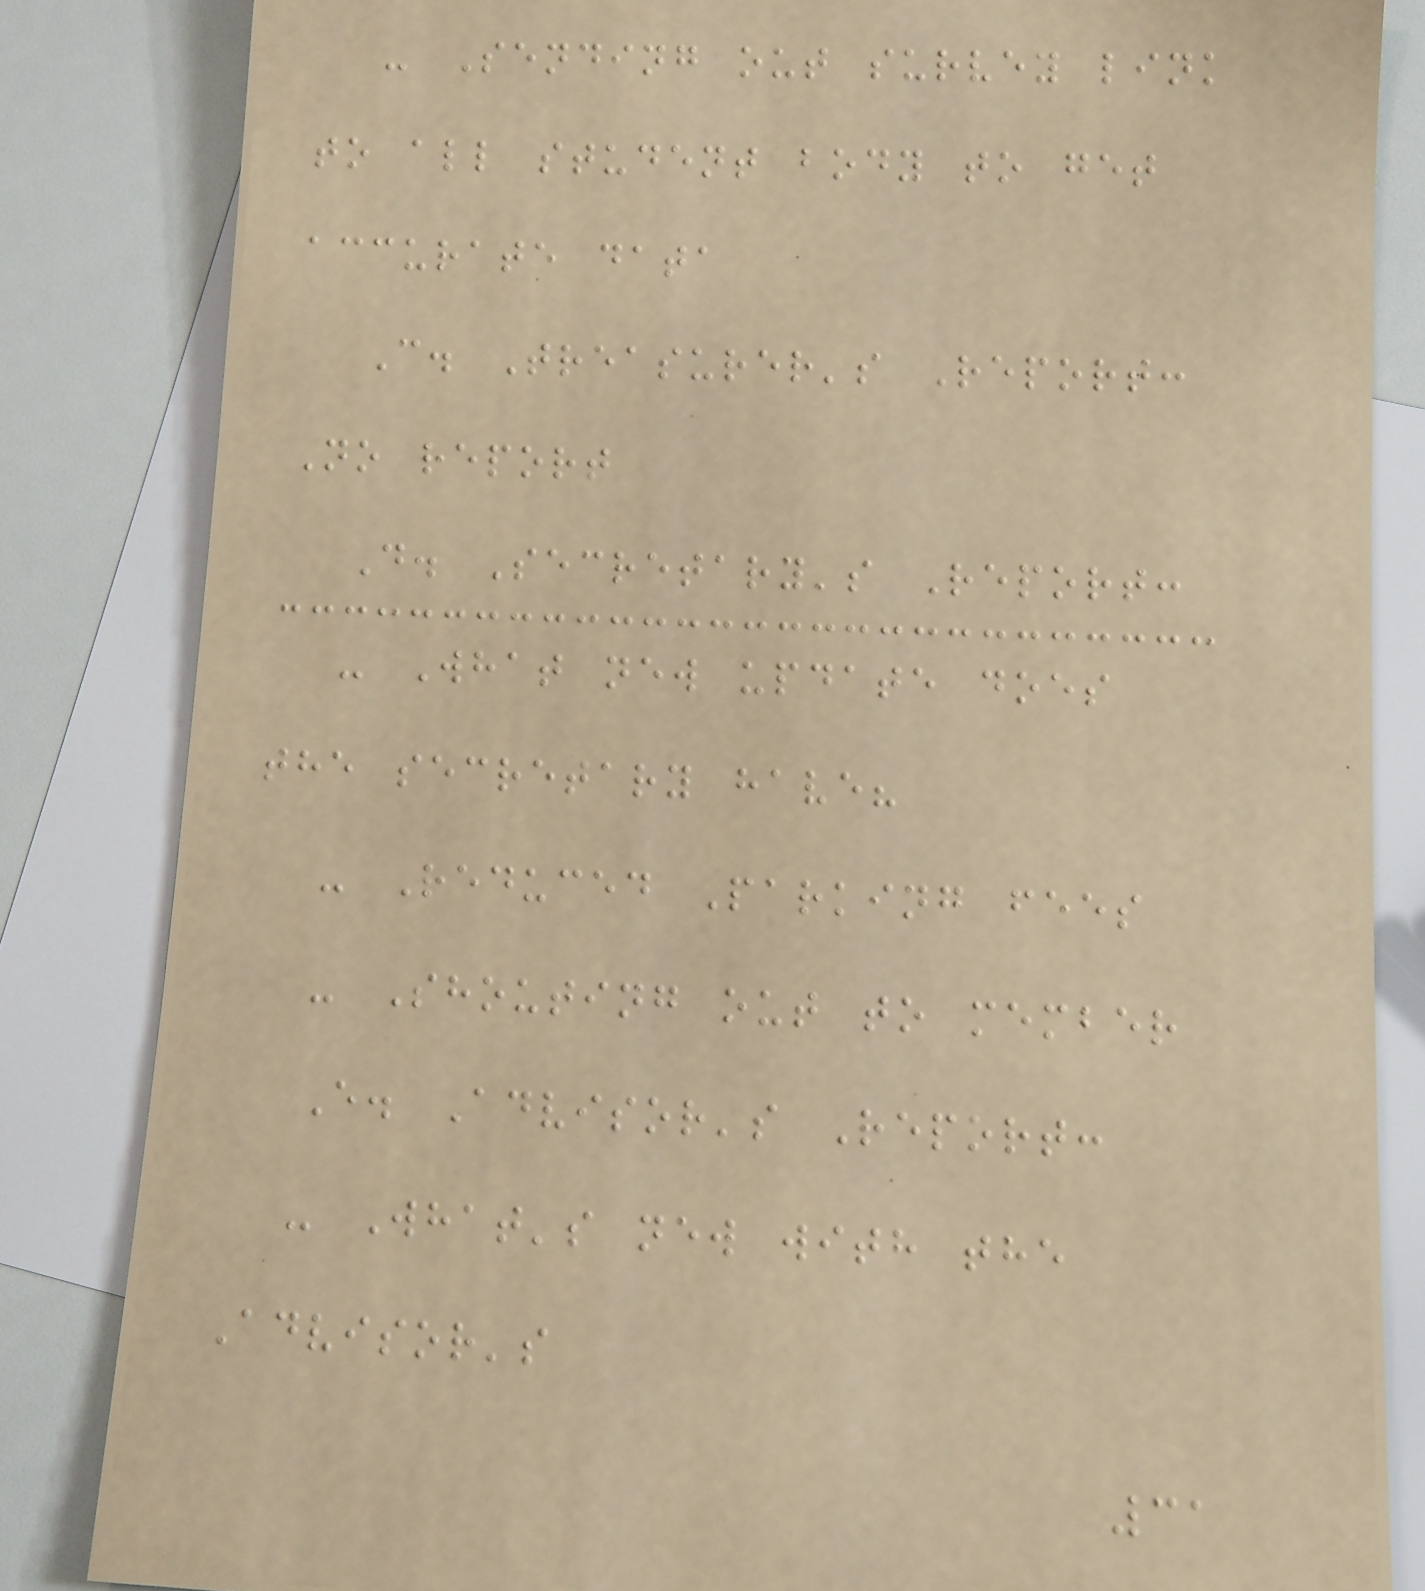- Sending out survey link
to all student body to get
accurate data
C. Treasurer's Report:
No report
D. Secretary's Report:
- What new update does
the secretary have?
- Reduced Parking fees
- Shouting out to member
E. Advisor's Report:
- What's new with the
Advisor's
31
